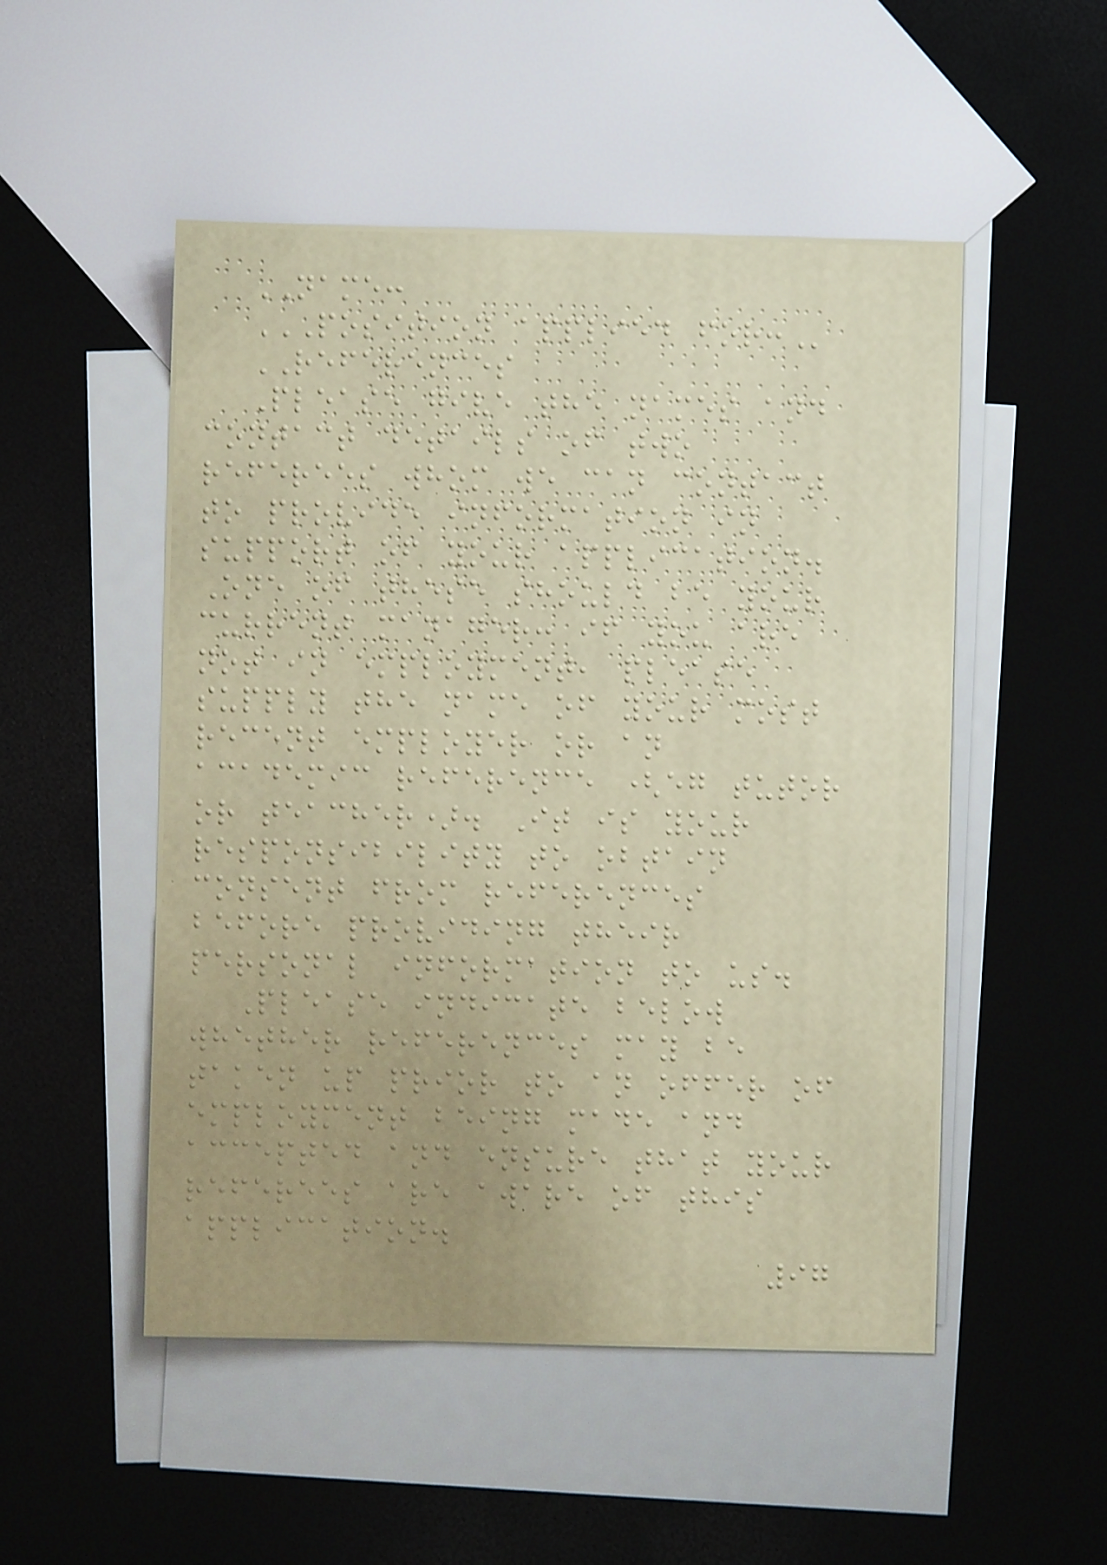NAME:
POSITION APPLIED FOR:
REFERENCES
Please give the names and
contact details of two
referees whom we can contact
to provide information in
support of your application.
One of these should be your
current manager: if you are
not in employment, please
supply the name of your most
recent employer or an
academic reference (eg tutor
or teacher). It is your
responsibility to obtain
consent from references
before providing their
personal information to us.
Please indicate below
whether references may be
taken up prior to an offer of
employment being made and
accepted and ensure that your
referees are aware of this
application.
97
